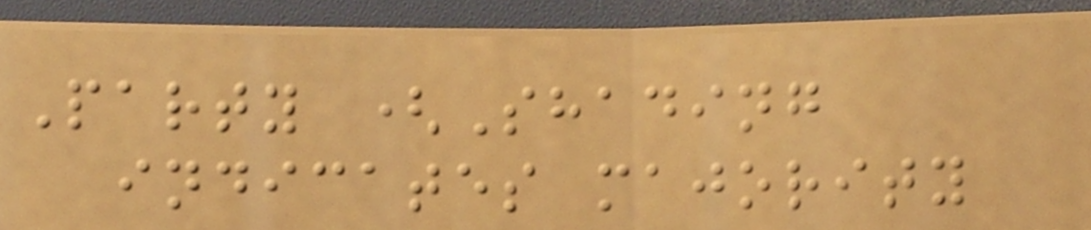Party (Shading
indicates majority
